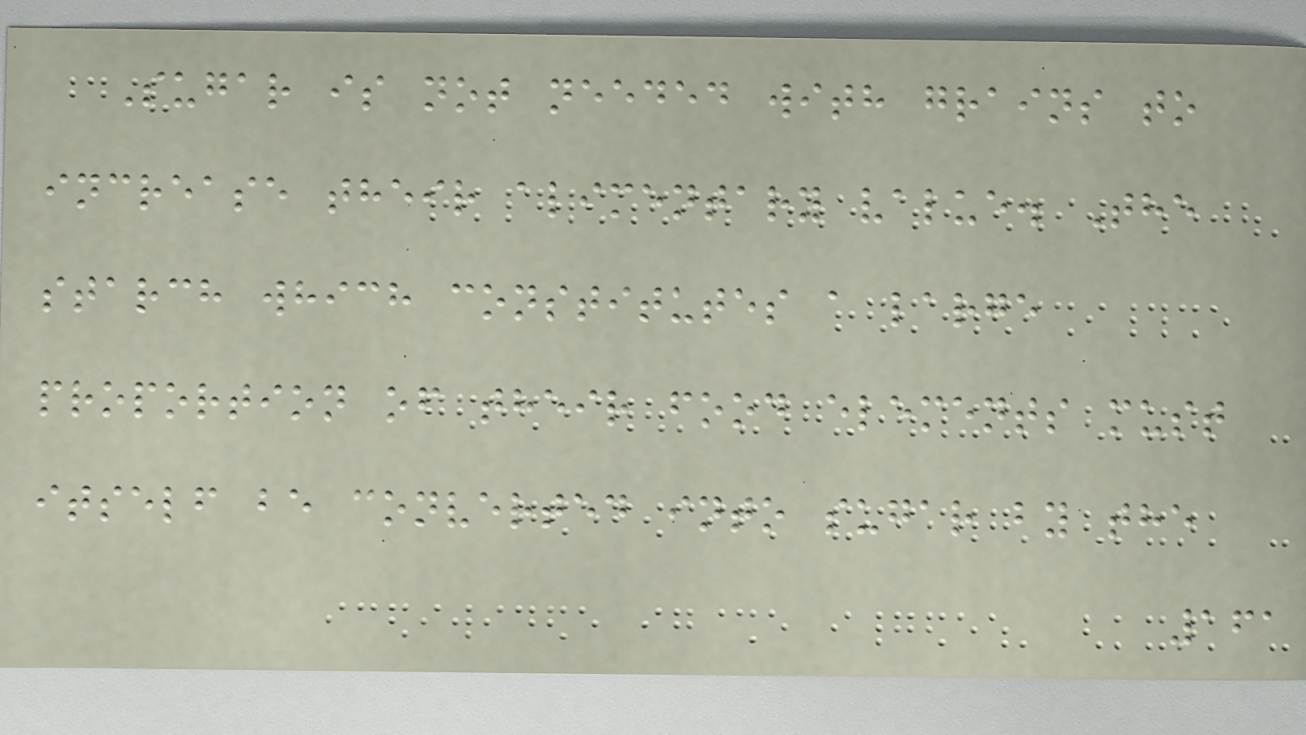Sugar is not needed with grains to
increase their alimentary value. The
starch which constitutes a large
proportion of their food elements must
itself be converted into sugar by the
161
